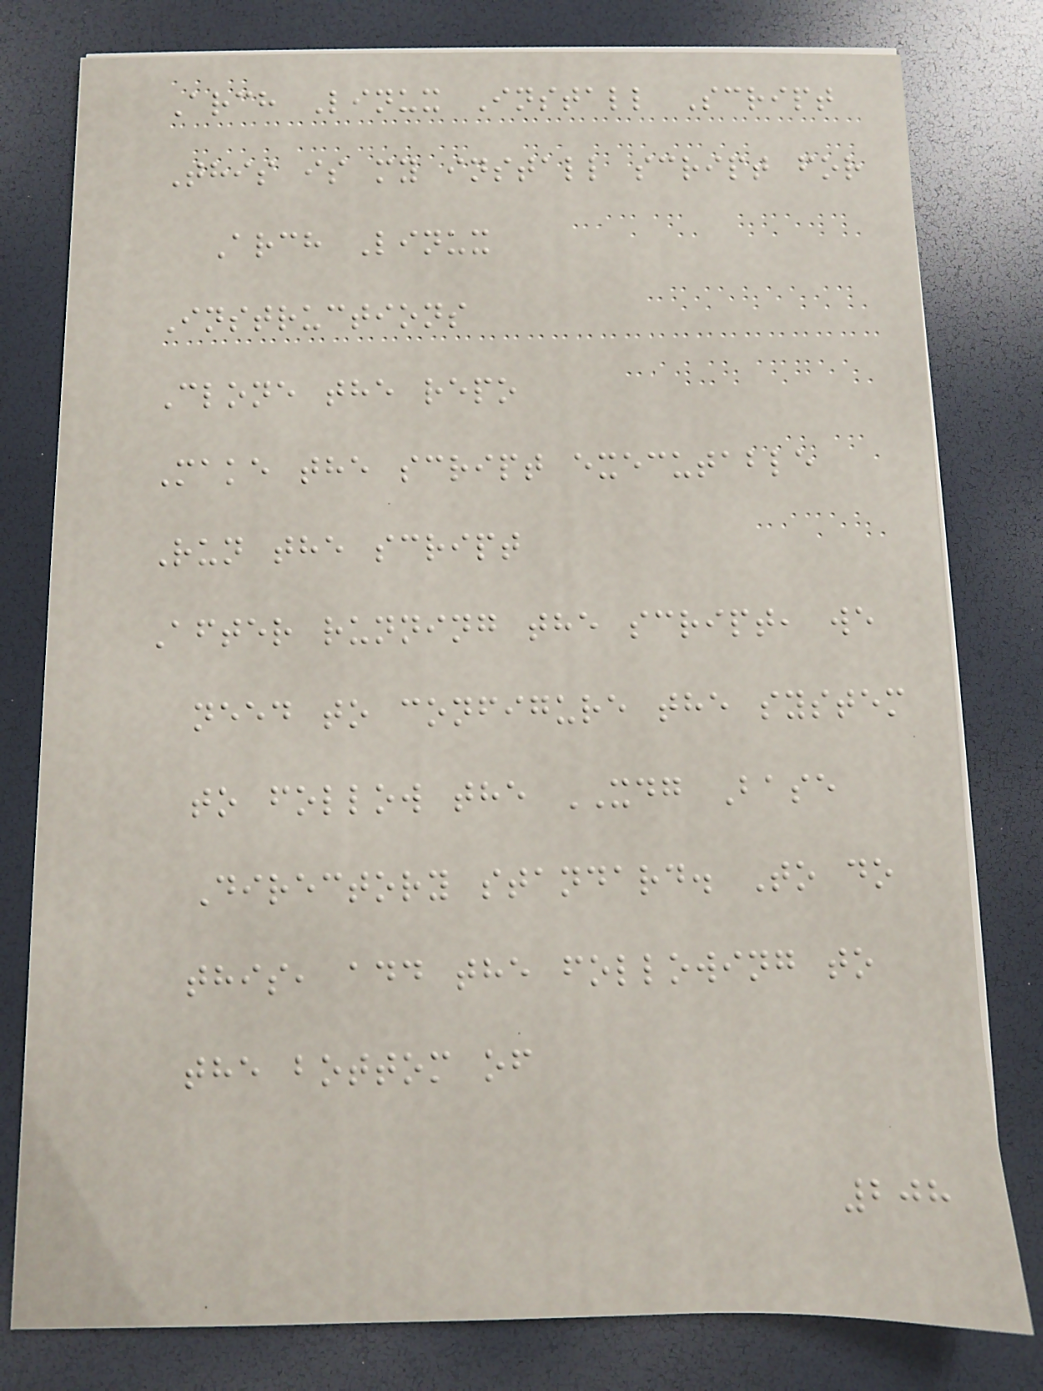Arch Linux Install Script
This is my install script for
Arch Linux
Instructions
Clone the repo
Make the script executable
Run the script
After running the script, we
need to configure the system
to follow the XDG Base
Directory standard. To do
this, add the following to
the bottom of
208
